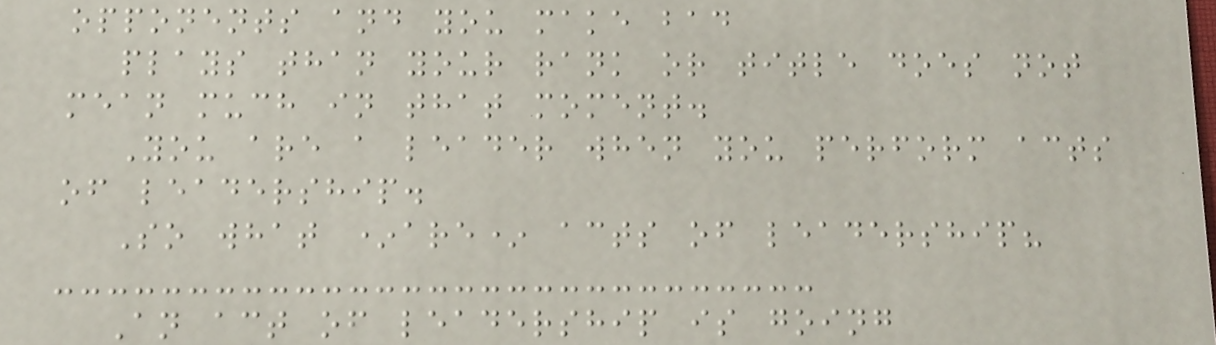opponents and you make bad
plays than your rank or title does not
mean much in that moment.
You are a leader when you perform acts
of leadership.
So what *are* acts of leadership?
An act of leadership is going
